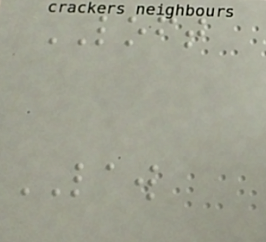LOFT
LAW
